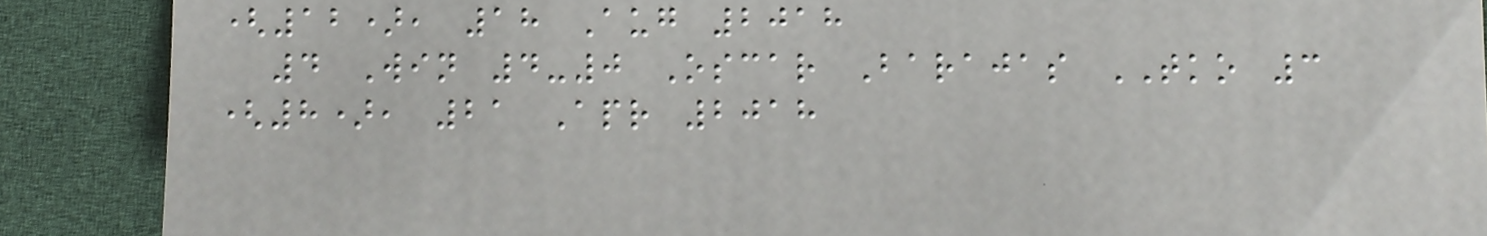(12), 18 Aug 2018
4 Win 4-0 Oscar Barajas TKO 3
(8), 21 Apr 2018
